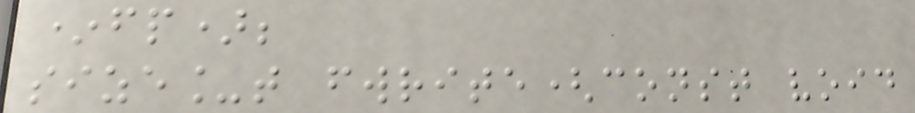*fp);
size_t fwrite(const void
